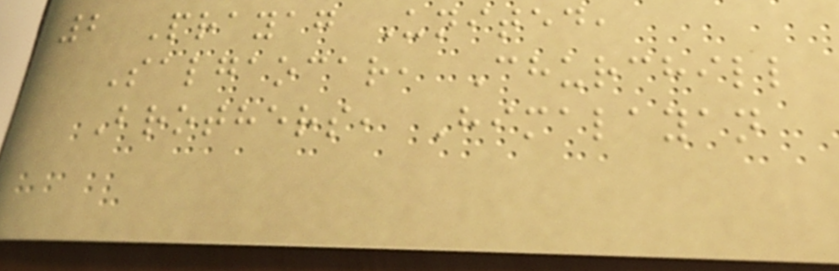2 Prayag United,
Salgaocar, Churchill
Brothers, Himalayan
